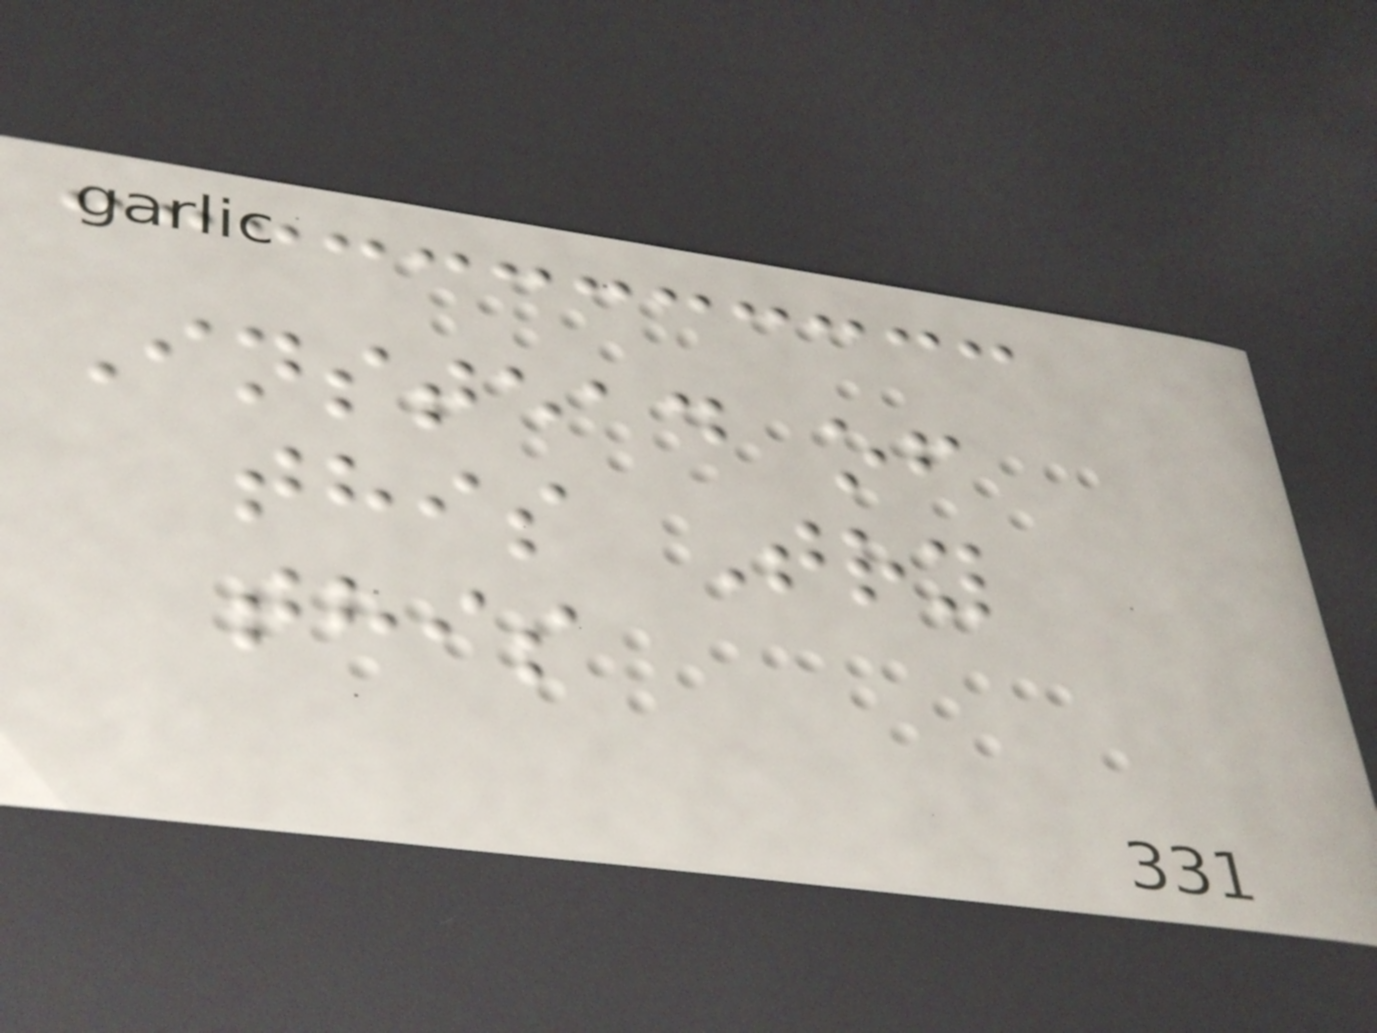Instead of
this Try
this
